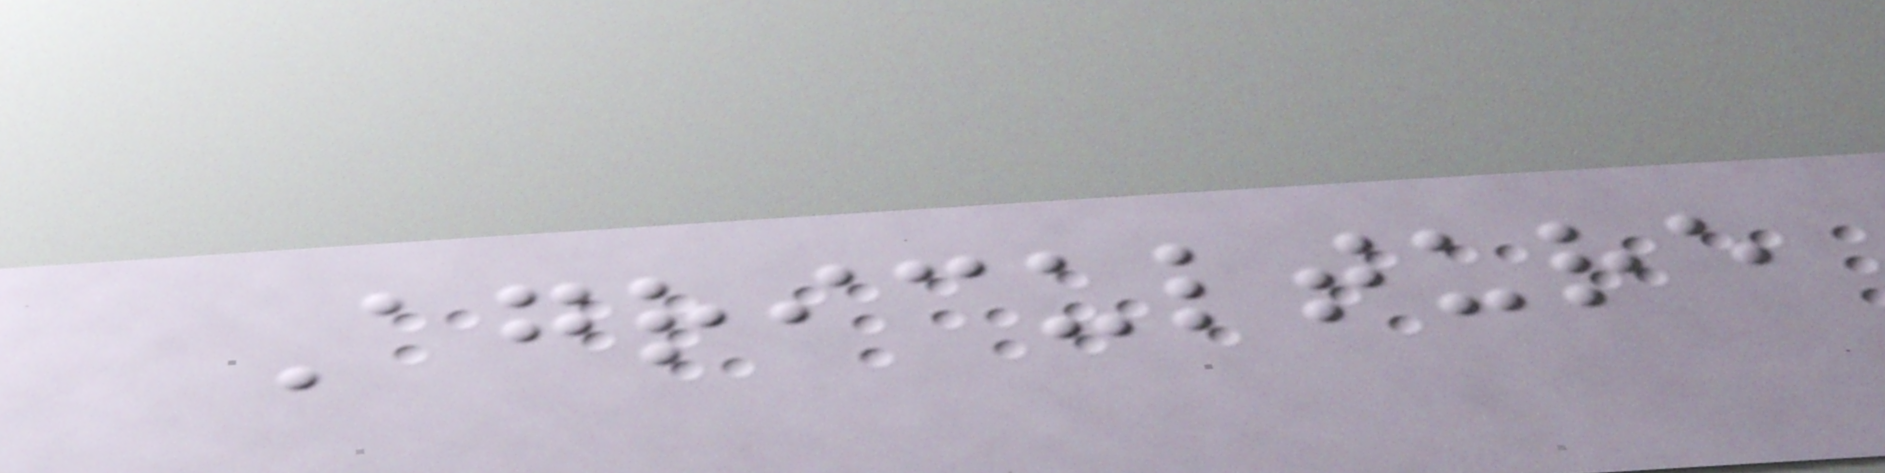Agriculture
